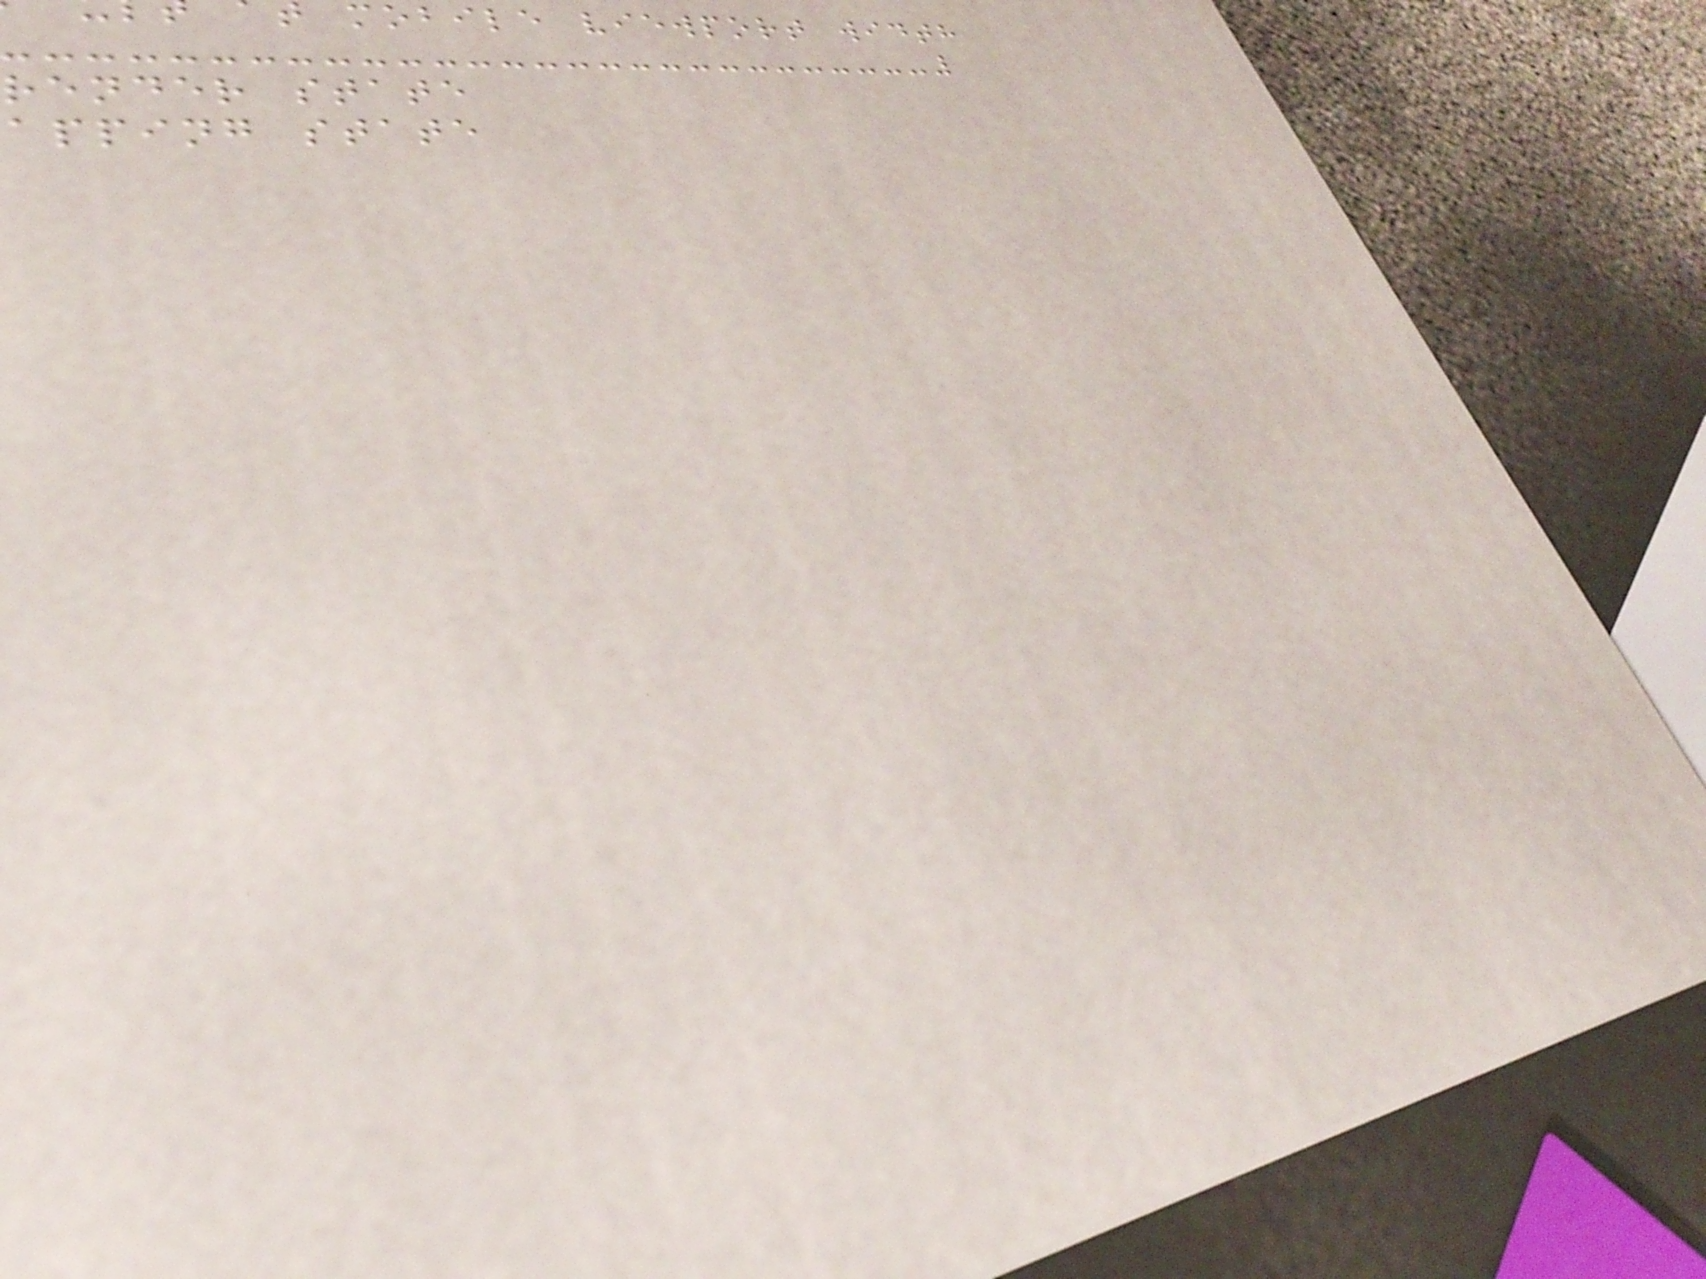mobile viewport width
render state
apping state
